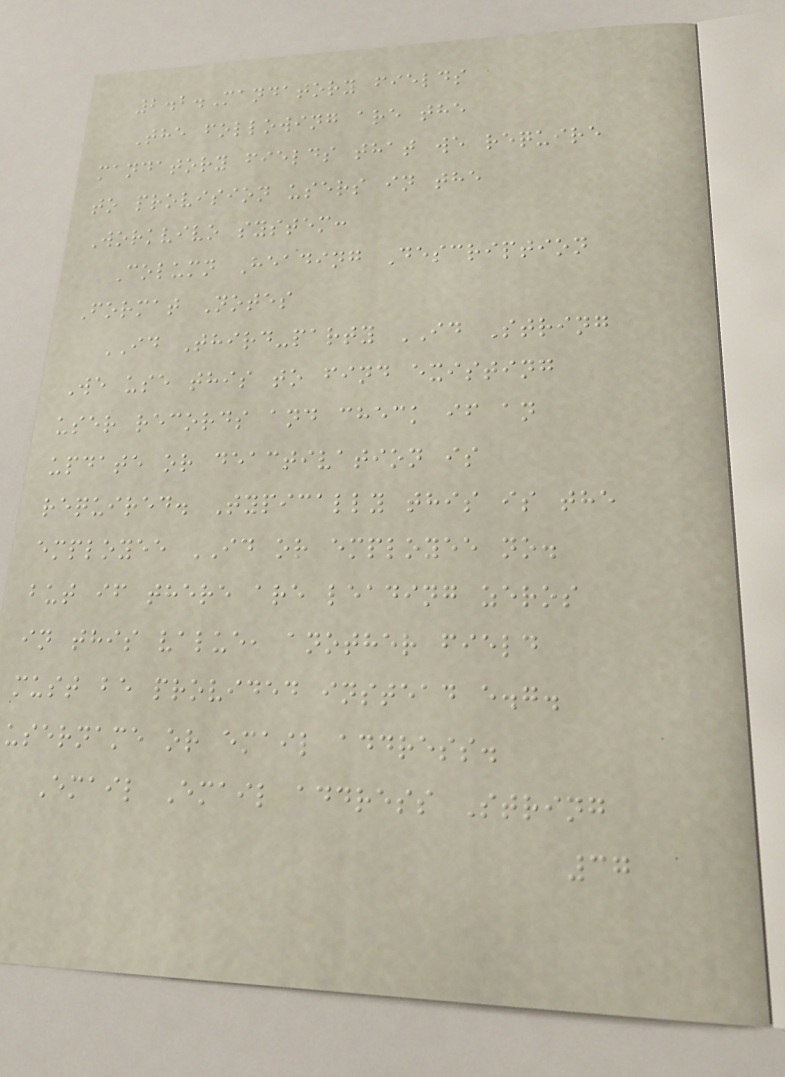2.2.Mandatory fields
The following are the
mandatory fields that we require
to provision users in the
Workvivo system:
Column Heading Description
Format Notes
ID Third-party ID String
We use this to find existing
user records and check if an
update or deactivation is
required. Typically this is the
employee ID or employee no.
but if there are leading zeros
in this value, another field
must be provided instead e.g.
username or email address.
Email Email address String
37
